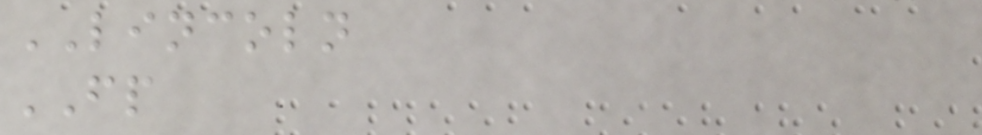LINCOLN
FP
